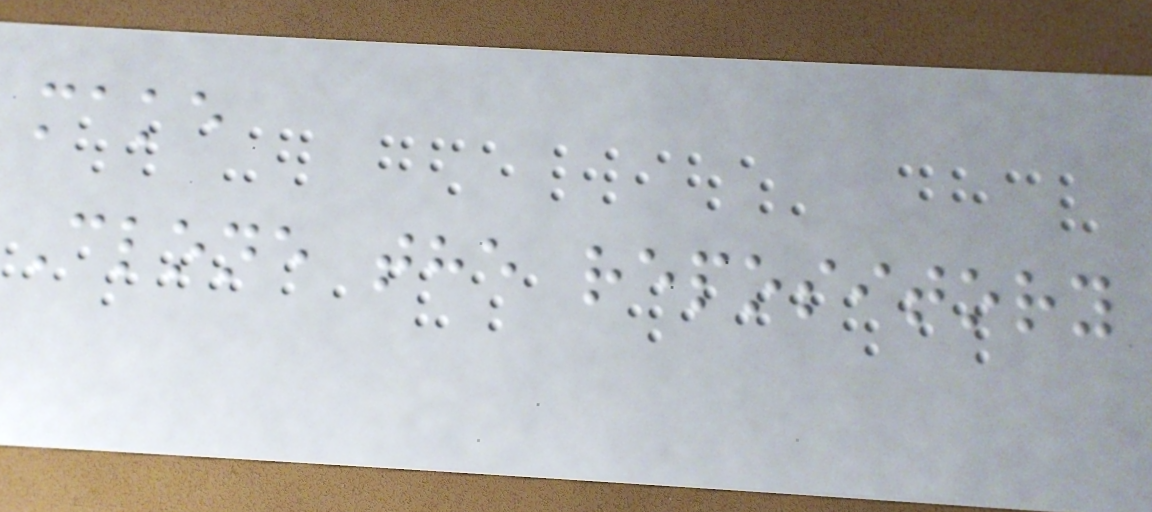make
Clone the repository
